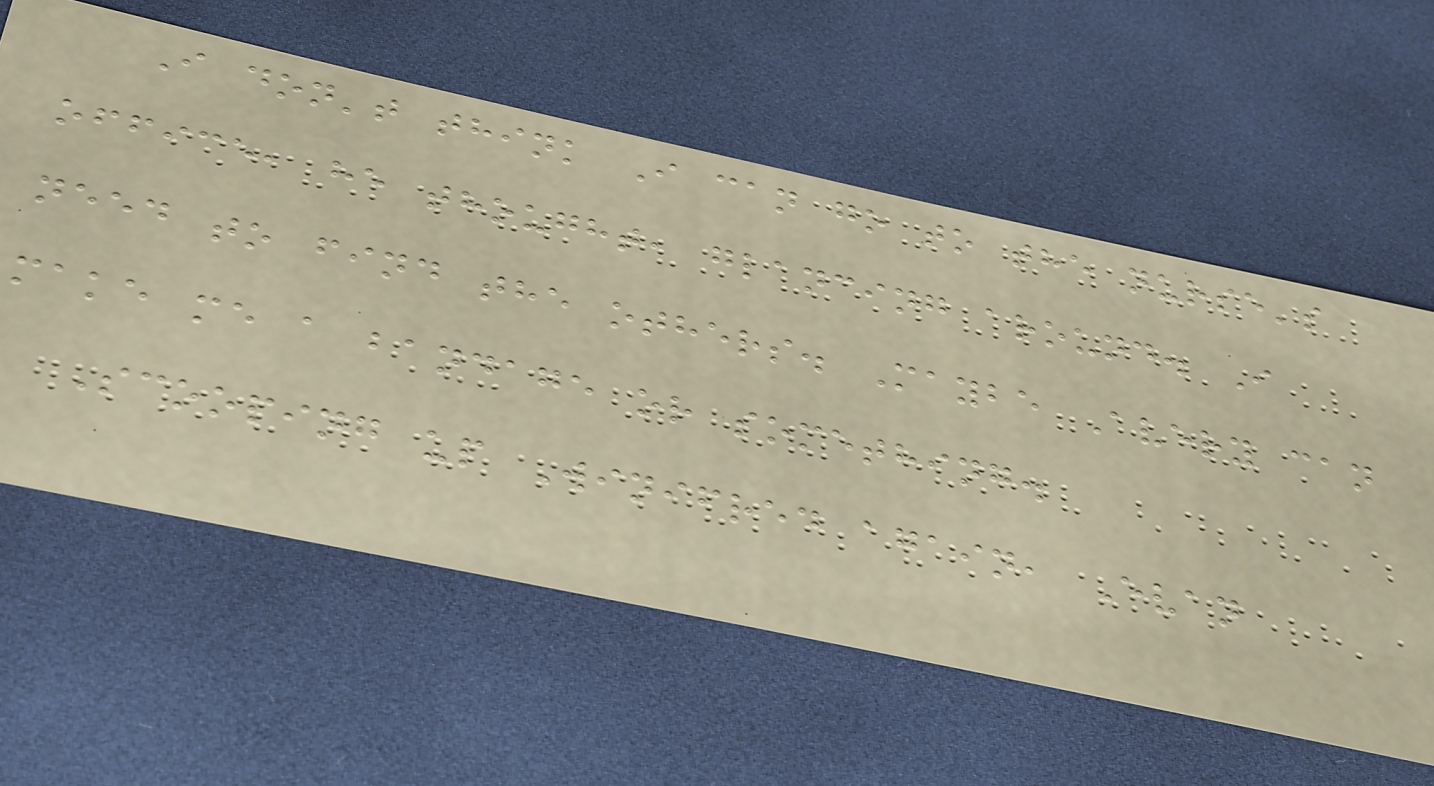I don't think I can go to the nurse's
office, he thought, glancing around. I
need to find the others. Maybe Avery can
make me a bandage or something.
Scooping up Winifred again, Evan
